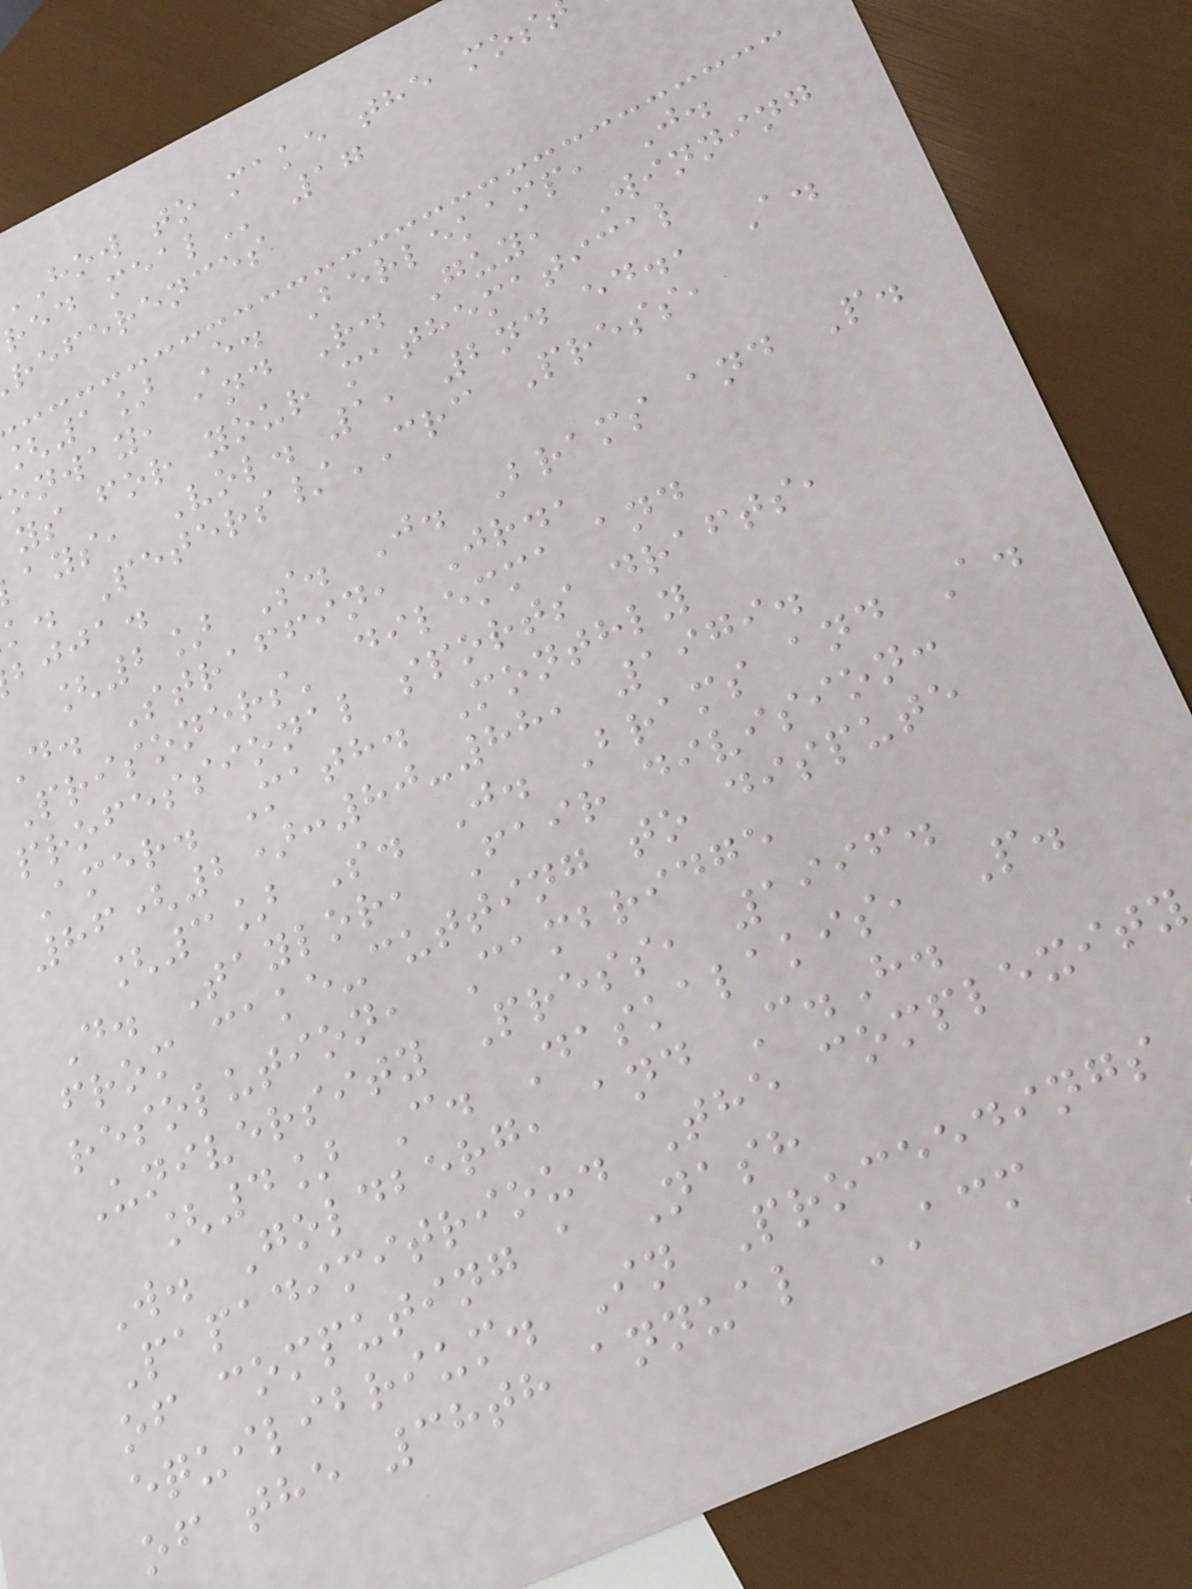how to make the
references
1] E. Berlekamp, J.
onway, and R. Guy, Winning
ys for your mathematical
ays, Vol. 1, 2nd ed., A.
k. Peters/CRC Press,
bjja.
[2] S. J. Brams and P.
d. Straffin, Jr.,
Prisoners' dilemma and
professional sports drafts,
Amer. Math. Monthly
86(2):80-88, 1979.
[3] S. J. Brams and A.
D. Taylor, Fair division:
from cake-cutting to dispute
resolution, Cambridge
University Press, 1996.
[4] C. Daskalakis, P.
W. Goldberg, and C.H.
Papadimitriou. The complexity
of computing a Nash
equilibrium. In Proceedings
of the 38th annual ACM
